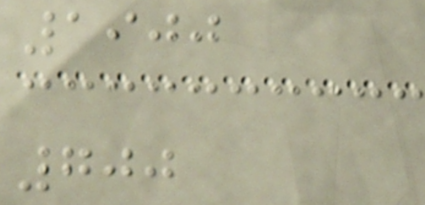1900
700
